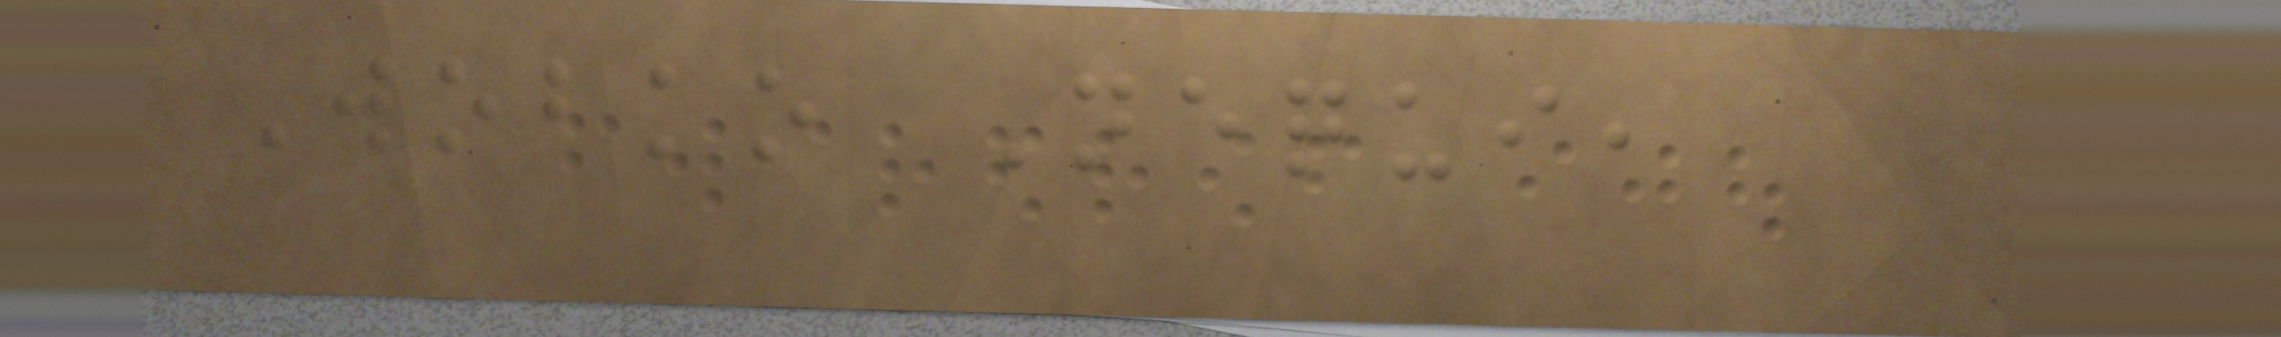Wobko Nequi,
